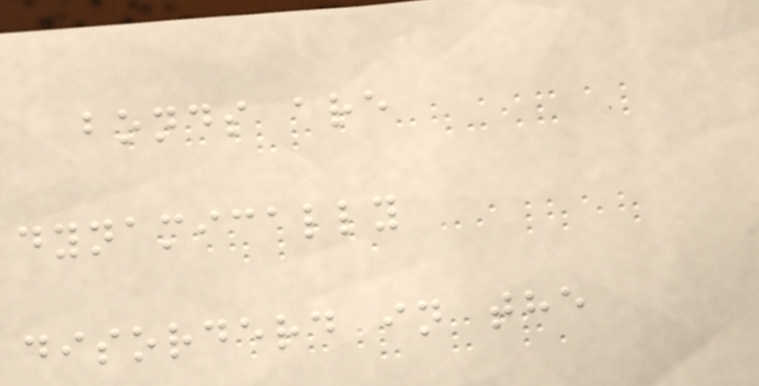bonds are
dynamically
disorderd in the
